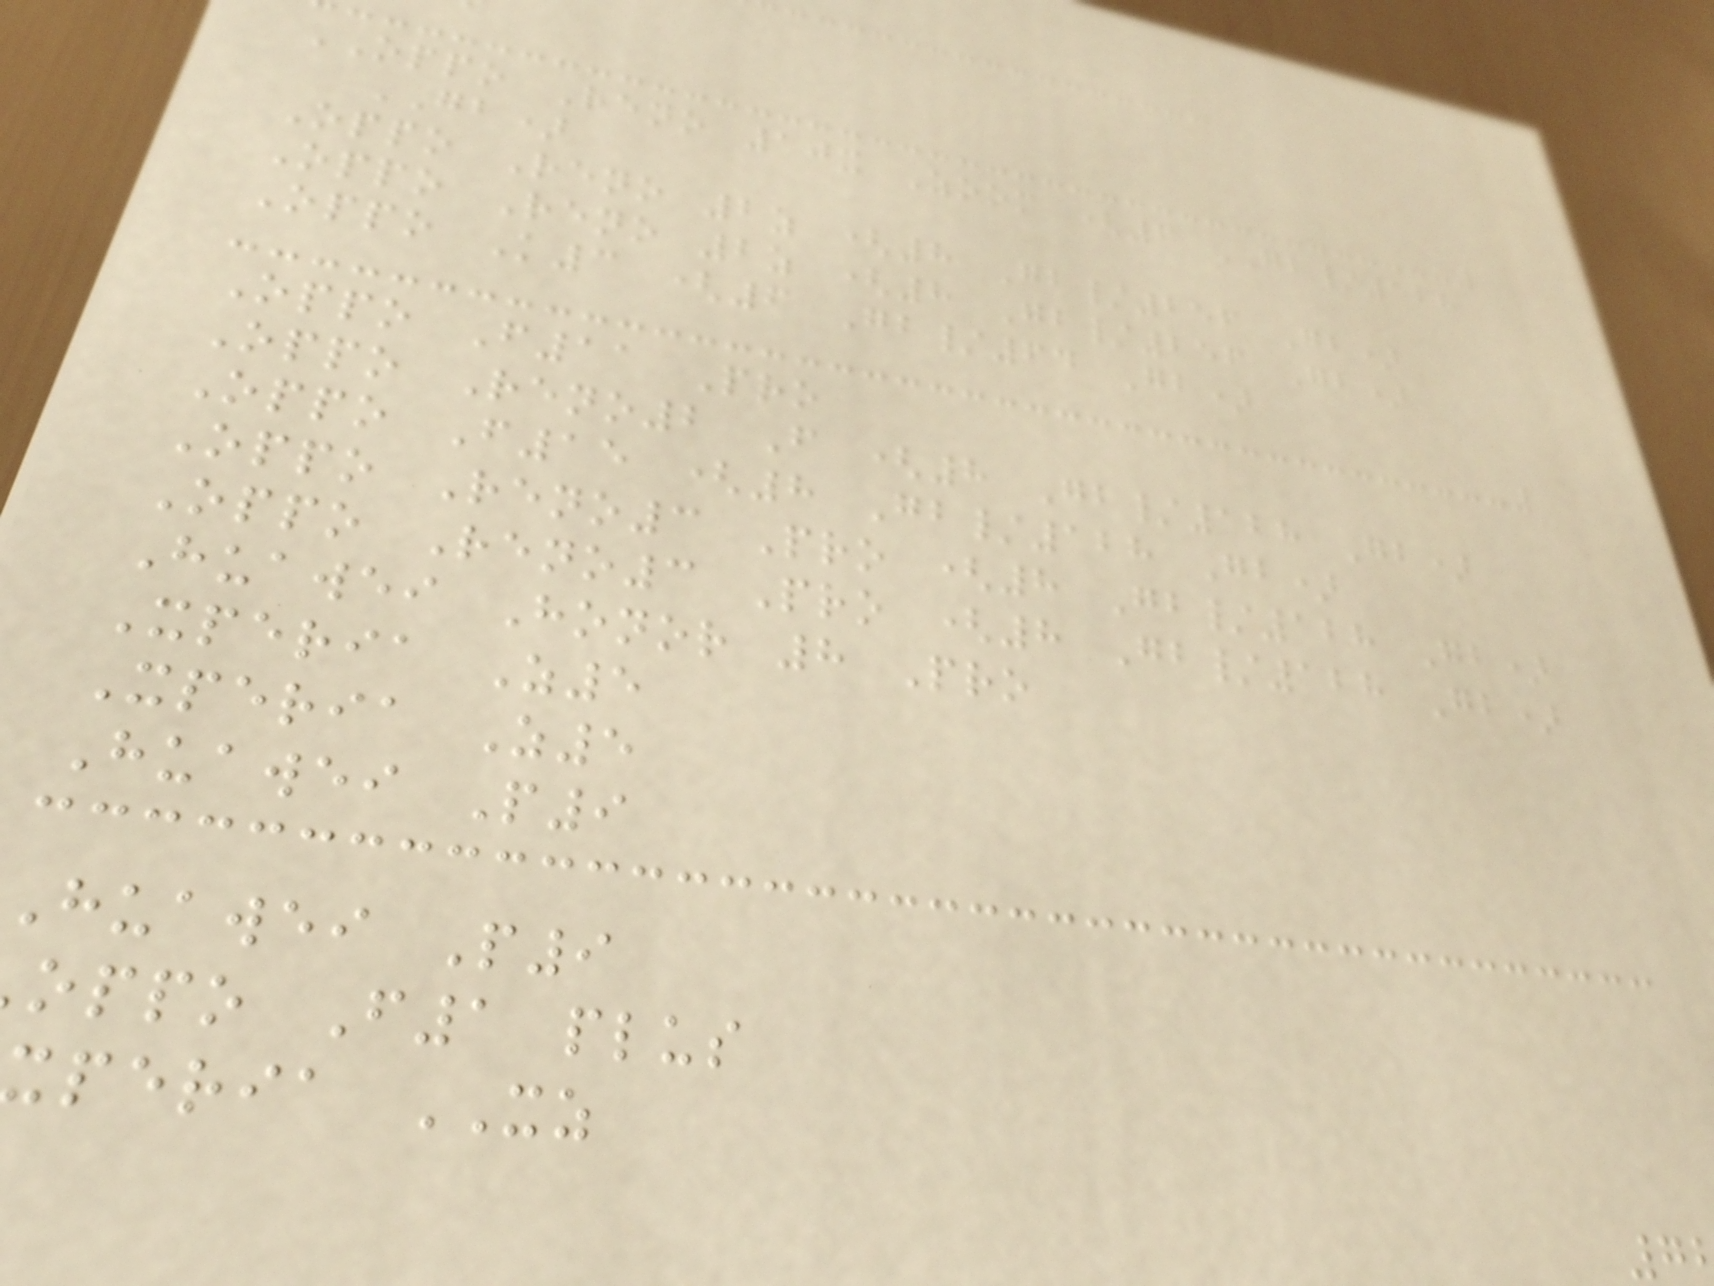OPPO Reno 10x Zoom (6 GB/128
GB)
Oppo Reno 2z (8 Gb/256 Gb)
Oppo Reno 2z (8 Gb/256 Gb)
Oppo K3 (6 Gb/64 Gb)
Oppo F11 Pro
Oppo Reno2 F (8 Gb/128 Gb)
Oppo F15 (8 Gb/128 Gb)
Oppo Reno3 Pro (8 Gb/128 Gb)
Oppo Reno3 Pro (8 Gb/128 Gb)
Huawei Honor 8 Pro
Xperia Z5
Xperia Z5
Huawei P9
huawei P9
oppo F1 plus
peria XZ
